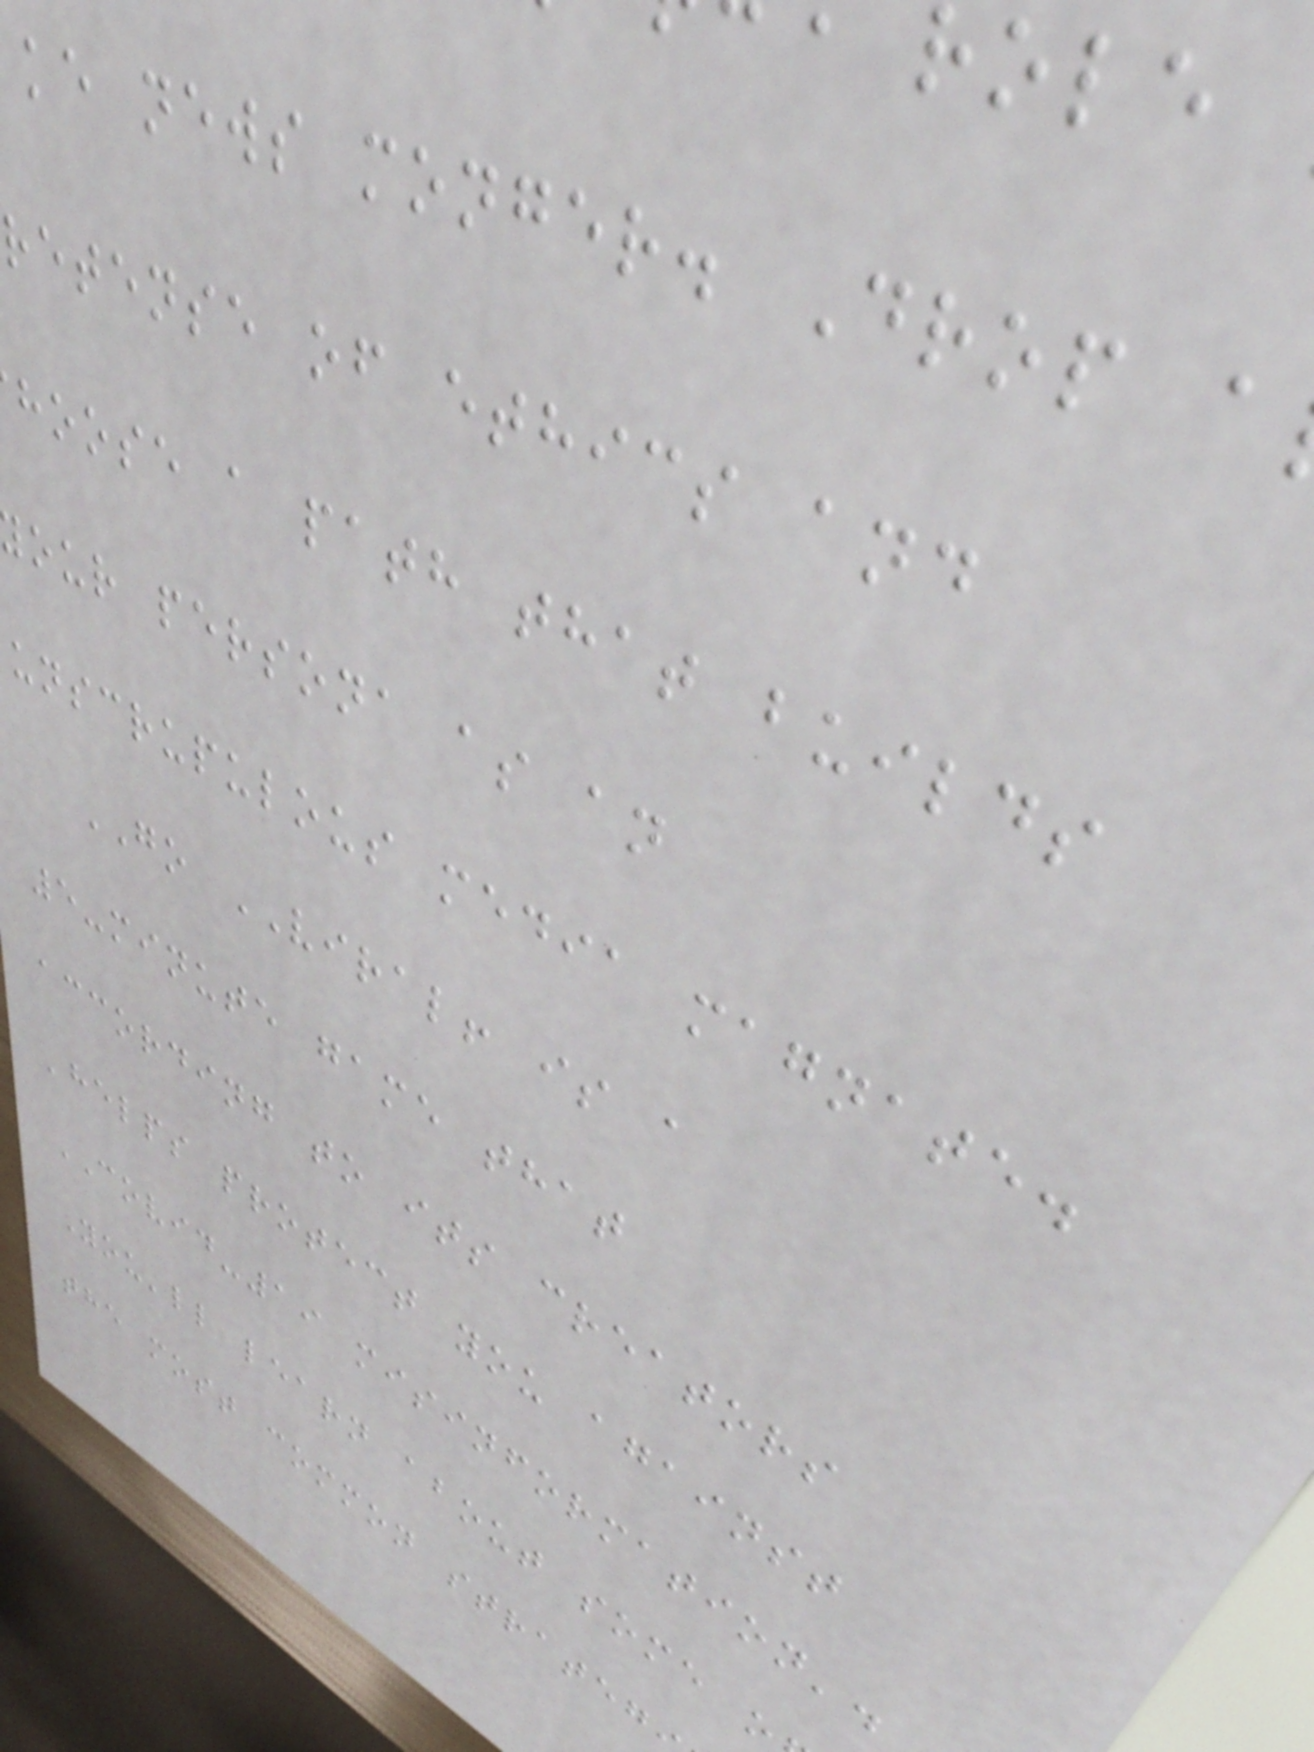ke news monger. Drop a
retense of ethics and
hoose a path that builds
our persona as an
unscrupulous media magnate.
GO VIRAL! is a
5-minute game that
according to its creators
'helps protect you against
COVID-19 misinformation'.
You'll learn about some o
the most common strateg
